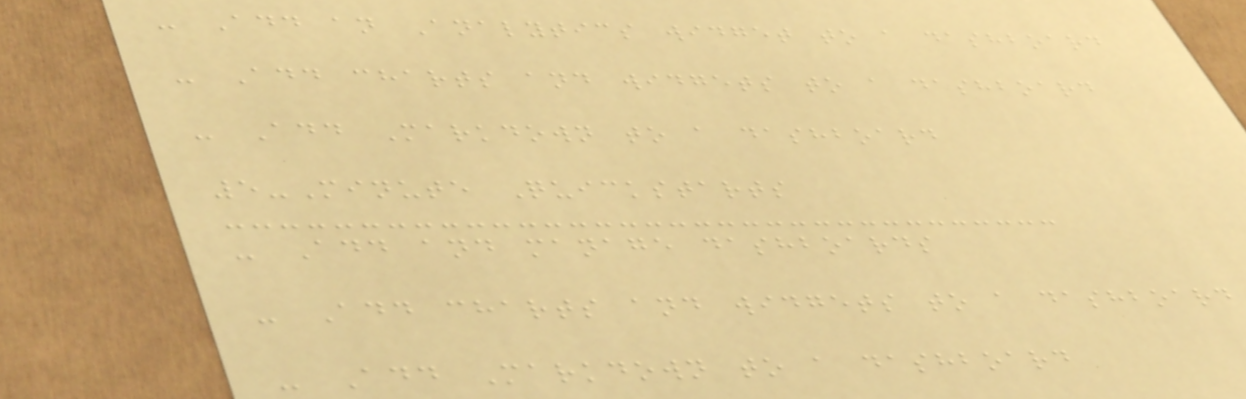- Add an Analytics widget to a dashboard
- Add charts and widgets to a dashboard
- Add Markdown to a dashboard
5-Minute Quickstarts
- Add and manage dashboards
- Add charts and widgets to a dashboard
- Add Markdown to a dashboard
